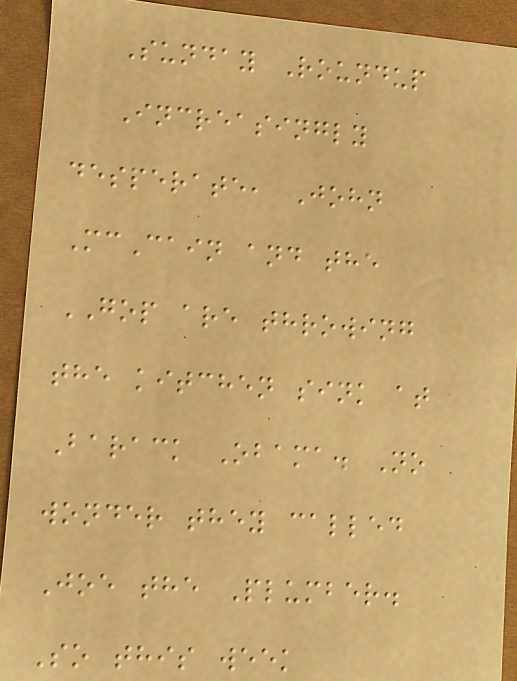Sunday Roundup
Increasingly
desperate, John
McCain and the
GOP are throwing
the kitchen sink at
Barack Obama. No
wonder they called
Joe the Plumber.
So this week
